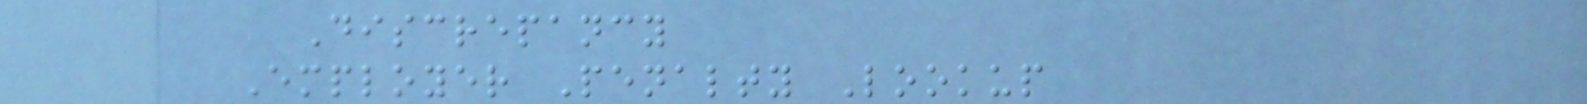Discrepancy
Employer Penalty Lookup
